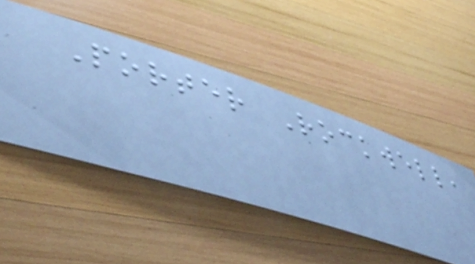Porter Rockwell,
